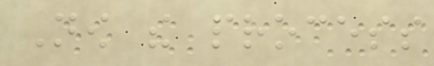Now the process
